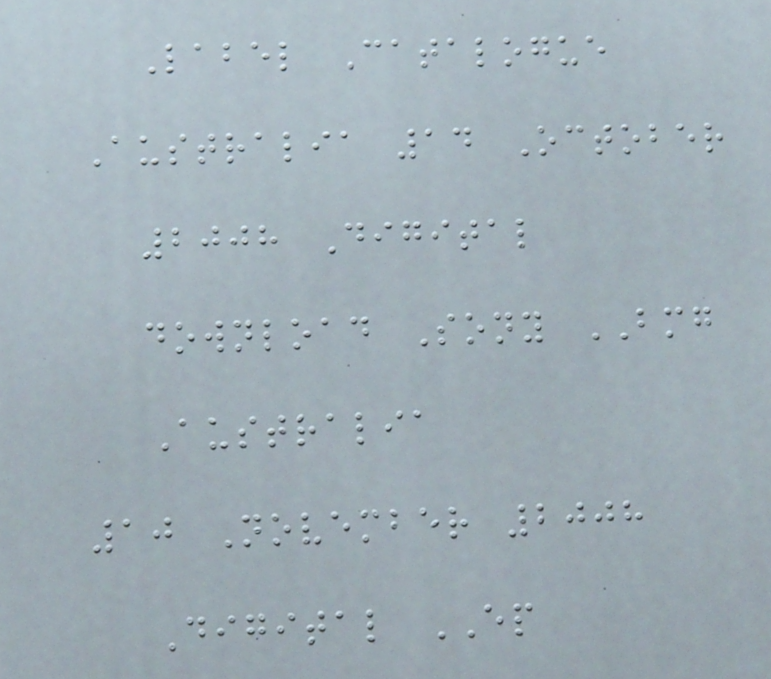Label Catalogue
Australia 14 October
2008 Digital
download Sony BMG
Australia
10 November 2008
Digital EP
